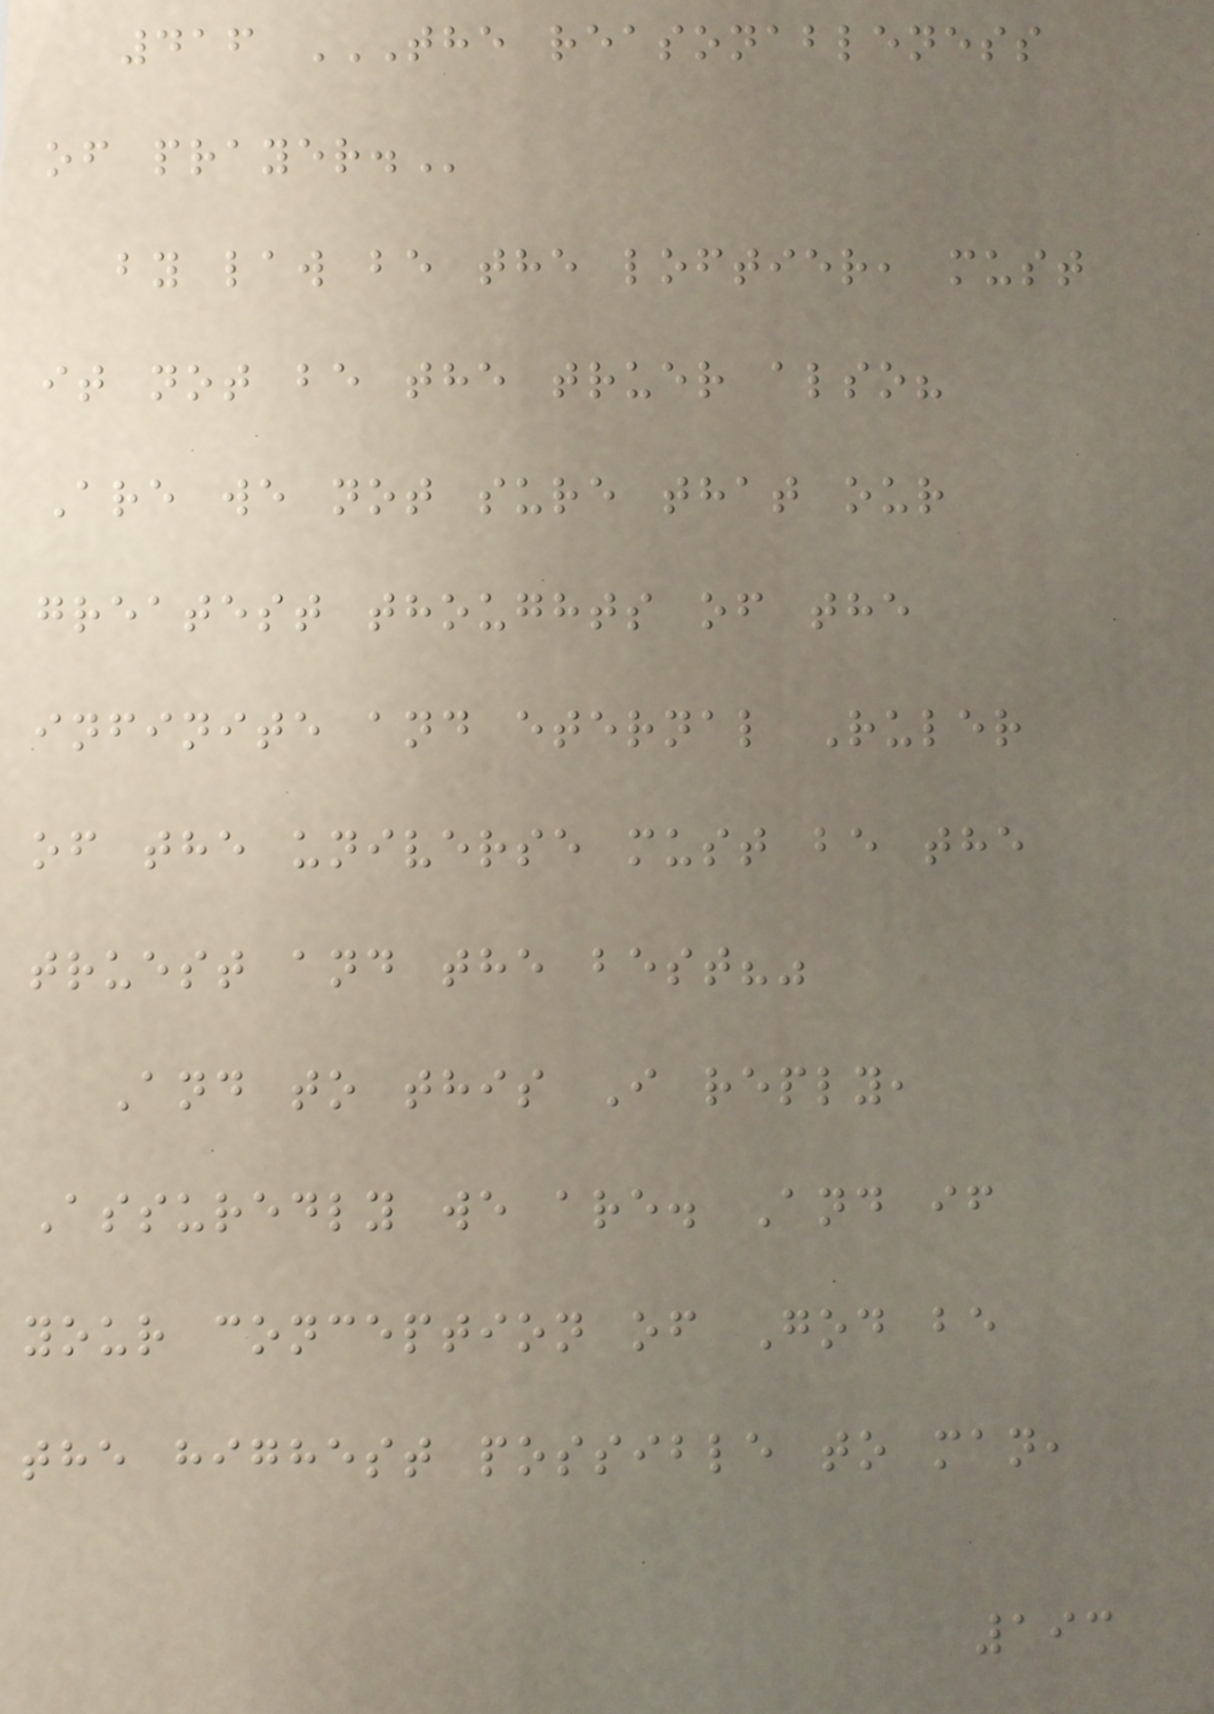416 THE REASONABLENESS
OF PRAYER.
by law be the loftier, must
it not be the truer also?
Are we not sure that our
greatest thoughts of the
infinite and eternal Ruler
of the universe must be the
truest and the best?"
And to this I reply,
Assuredly we are. And if
your conception of God be
the highest possible to man,
193
